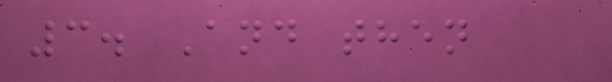3. And then
